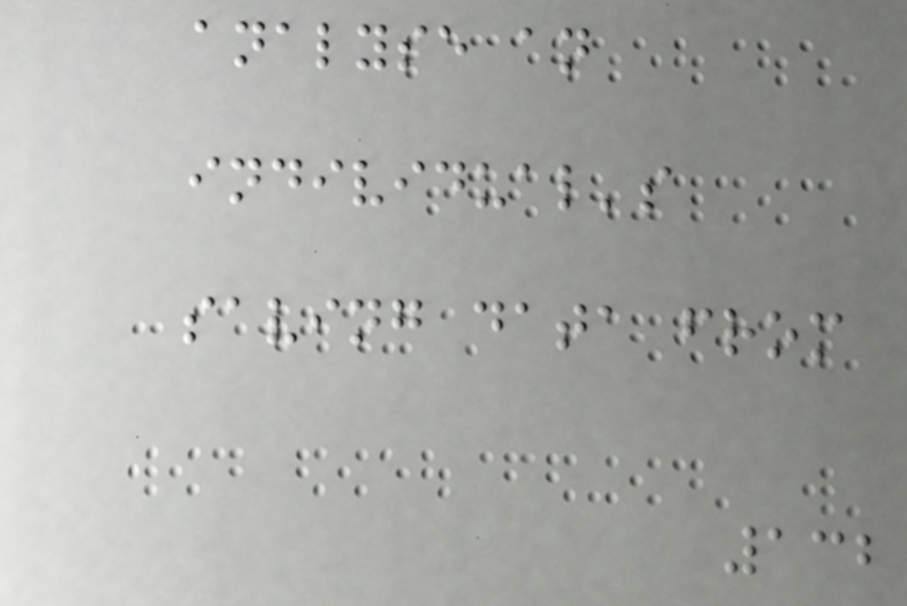analyse an
individual's
saving data from
132
